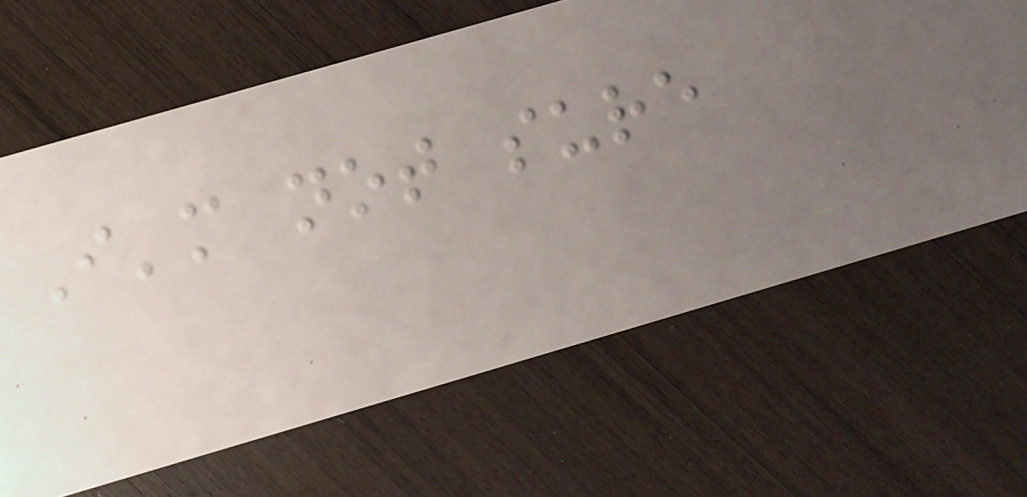I'm not sure
